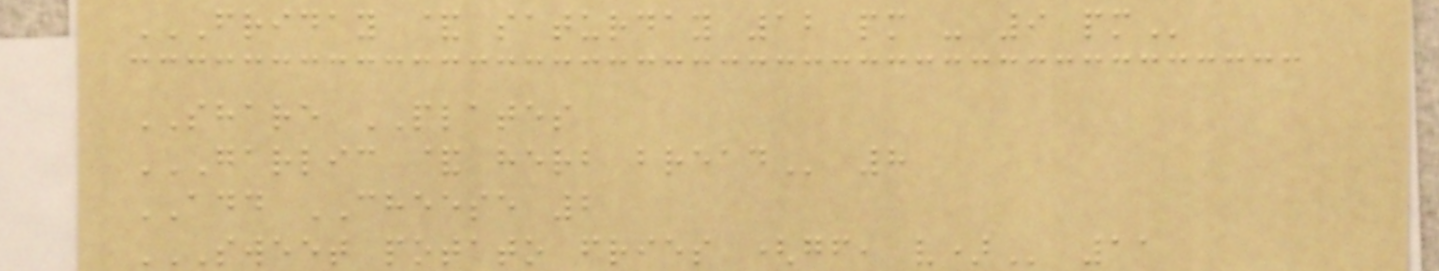FRIDAY & SATURDAY 12 PM - 9 PM
SHARE PLATES
GARLIC & HERB BREAD 8
ADD CHEESE 2
SWEET POTATO FRIES (GF, V) 11
